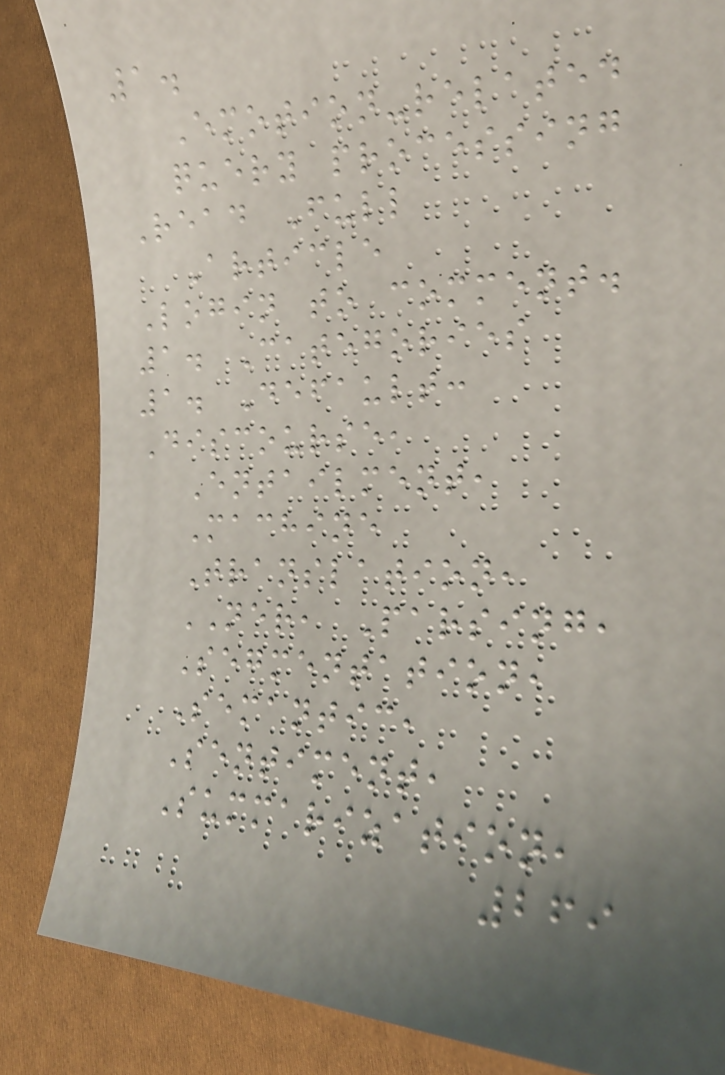1.
Emotion-related
query processing
Read Full
Article
Login to comment.
1. Categories
1. Default:
Discourse,
Entailment,
Machine
Translation,
NER, Parsing,
Segmentation,
Semantic,
Sentiment,
Summarization,
269
